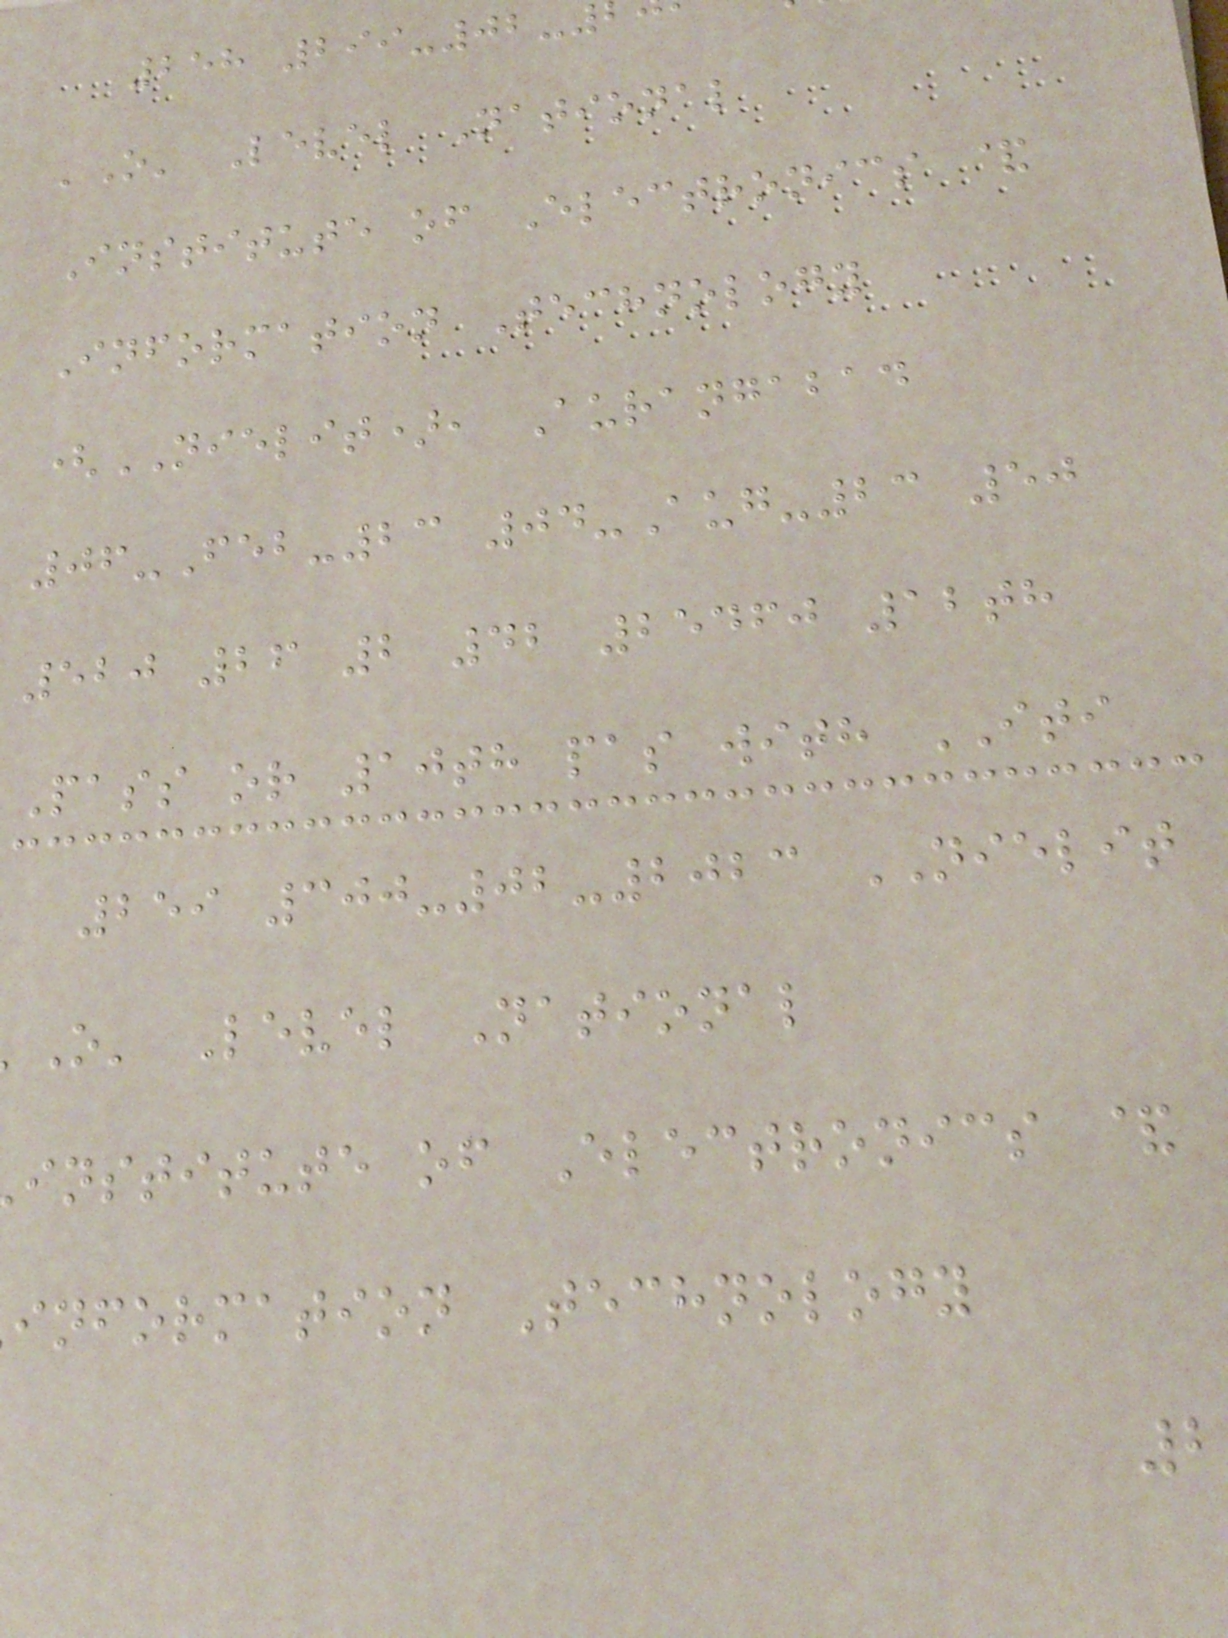258 299-02-
'O' Level National
Institute of Electronics &
Information Technology
(NIELIT), Aurangabad
06-Feb-23 04-Aug-23 50
520 26 2 42 25460 12th
Pass or 10th pas with ITI
259 300-02-2023 NIELIT
O' Level National
institute of Electronics &
information Technology
